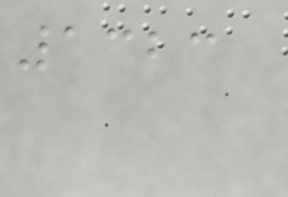1323
